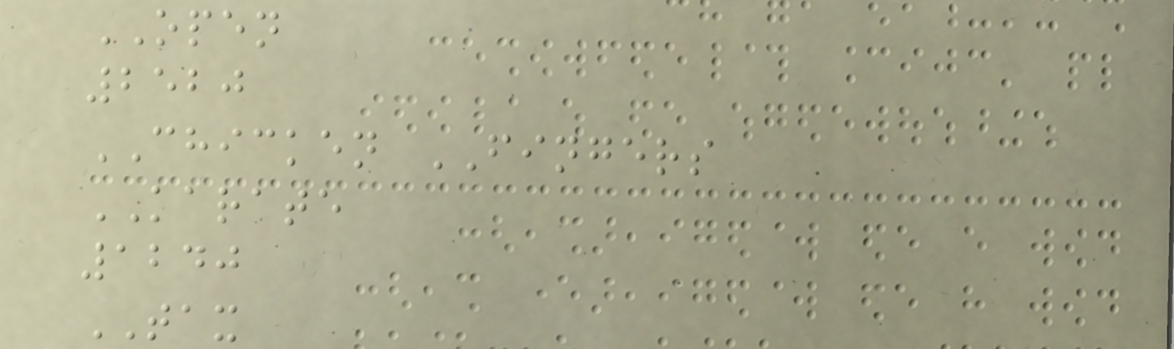OPEN
2520
CHICKEN FINGERS
KARATE
1240
TAX
